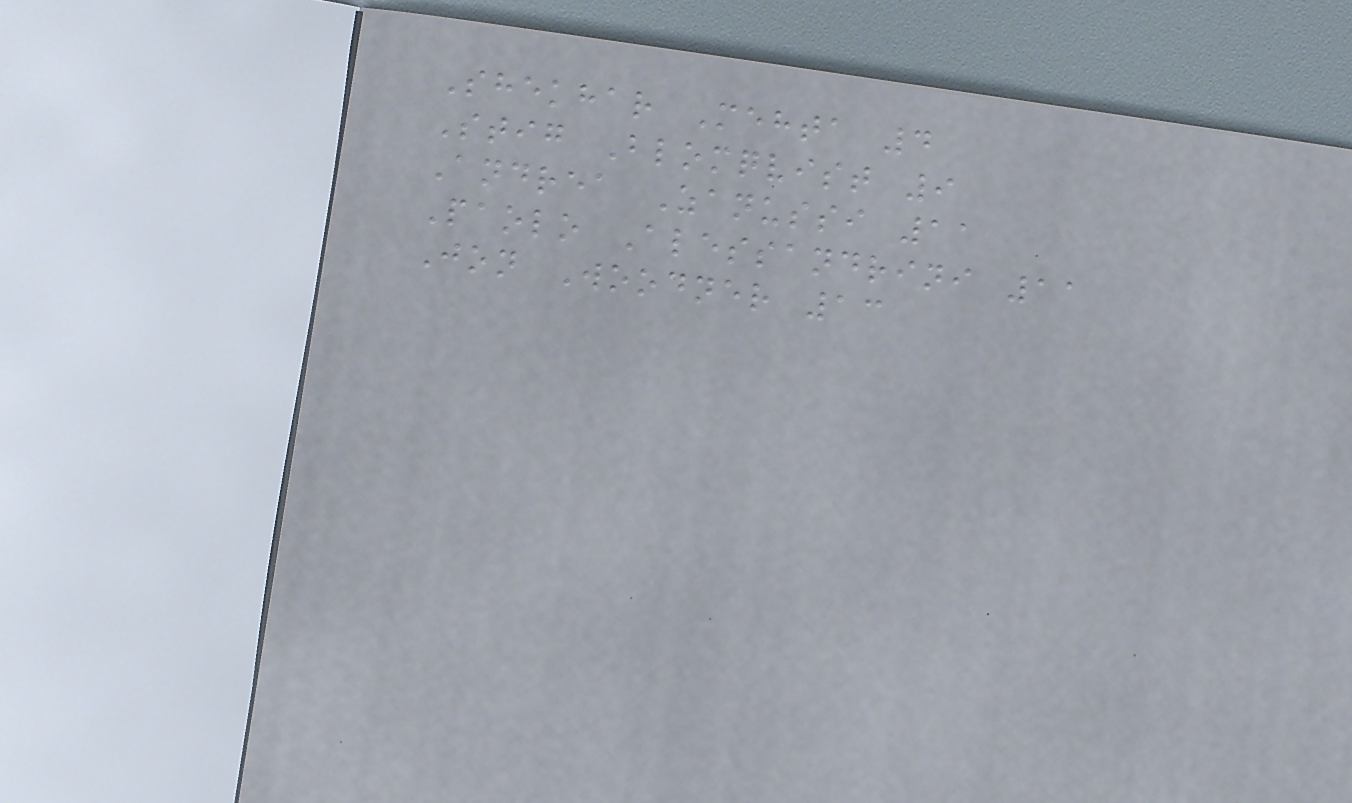Shekhar Mehta 4
Stig Blomqvist 9
Andrea Zanussi 11
Paolo Alessandrini 11
Jon Woodner 13
